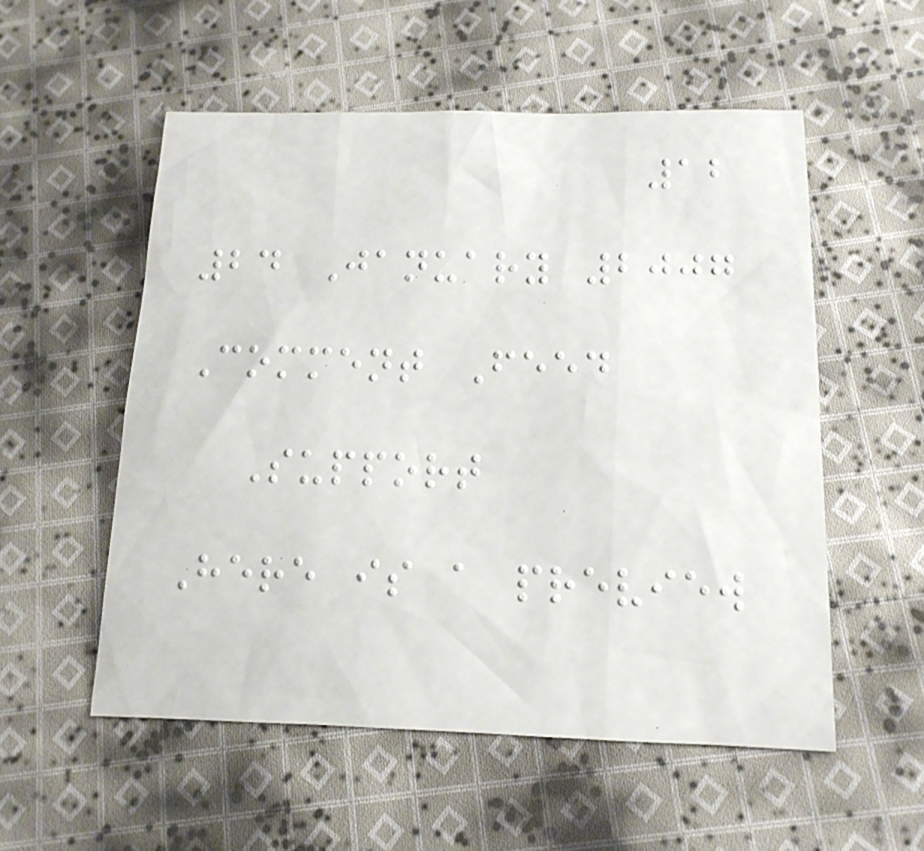12
24 January 2007
Comment Feed
Support
Here is a preview
